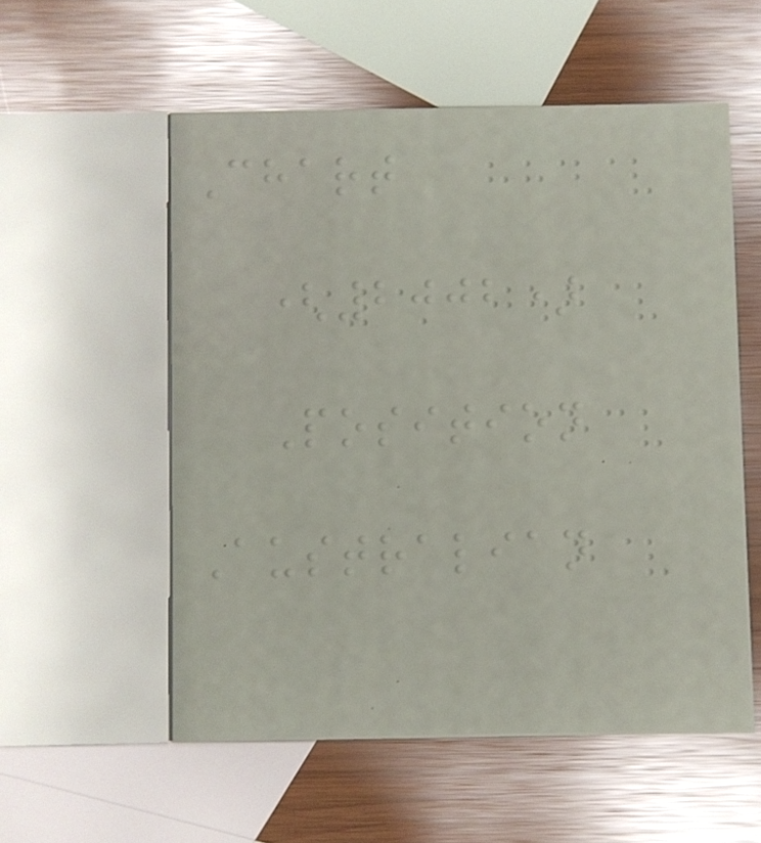Chart
(2002)
Position
Australian
